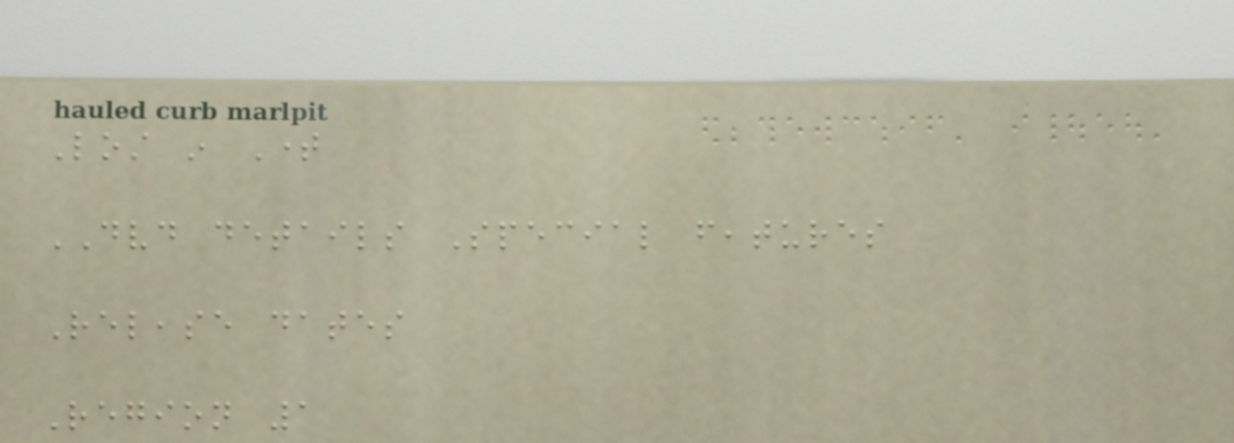Lost in Time
DVD details Special features
Release dates
Region 1
